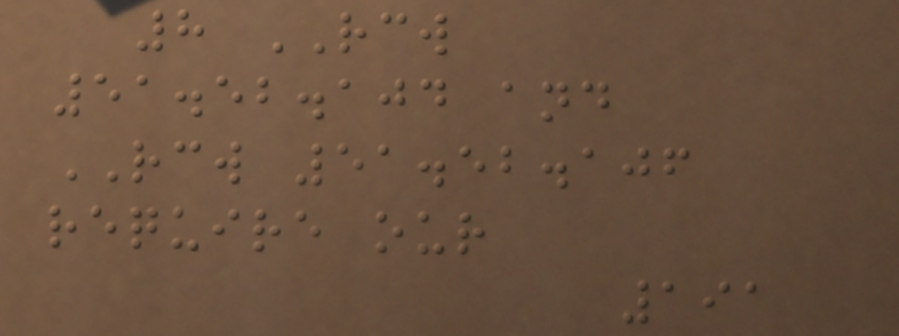8 RCW
51.52.104 and
RCW 51.52.106
require our
191
